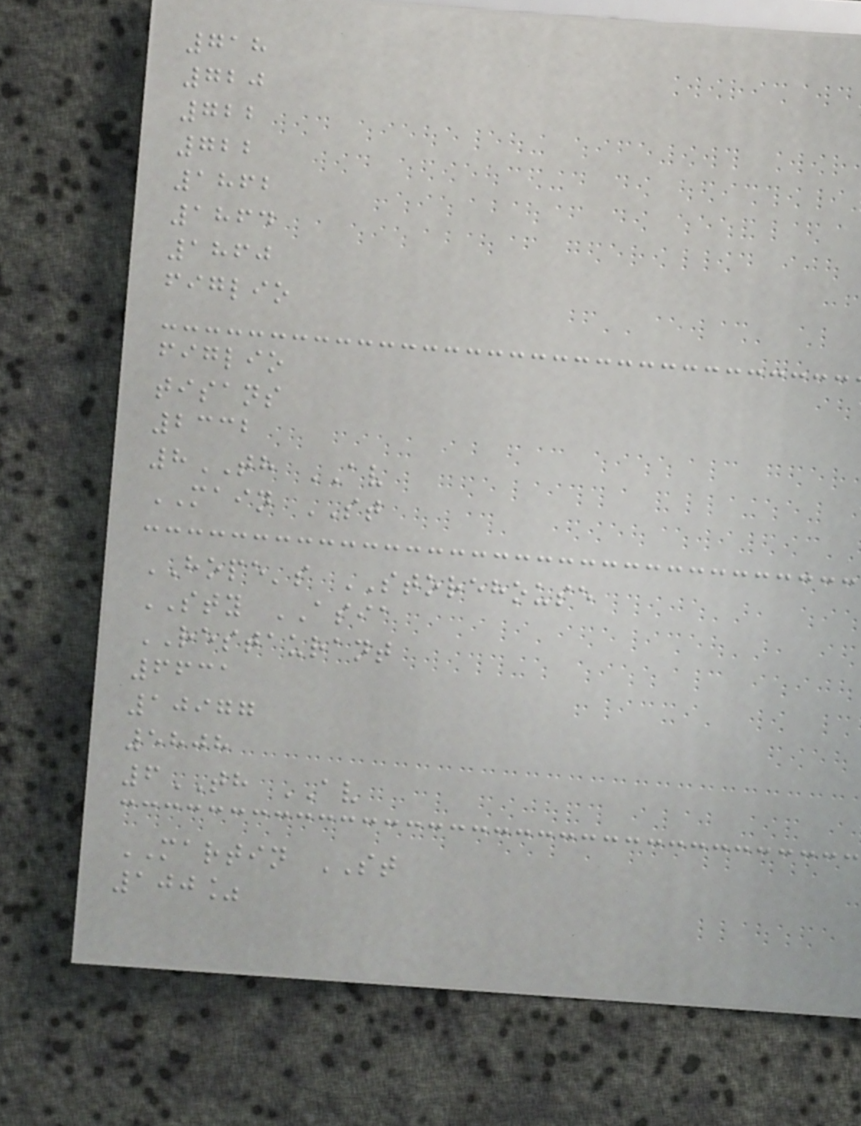718
720
722
722
1862
1864
1860
figlio
figlio
tisans
2332
8TH AV
MAIN ST
HOPE's STOREHOUSE
STY ASIA
RESTAURANT
6631
10977
5808
6TH AV
MARTIN ST
100%
